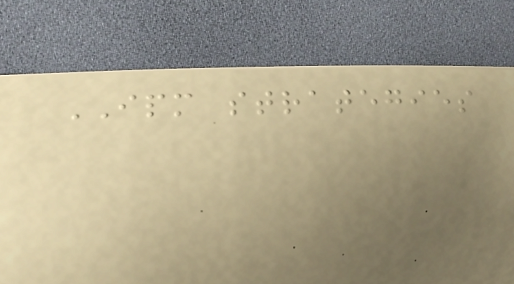IPM strategies
